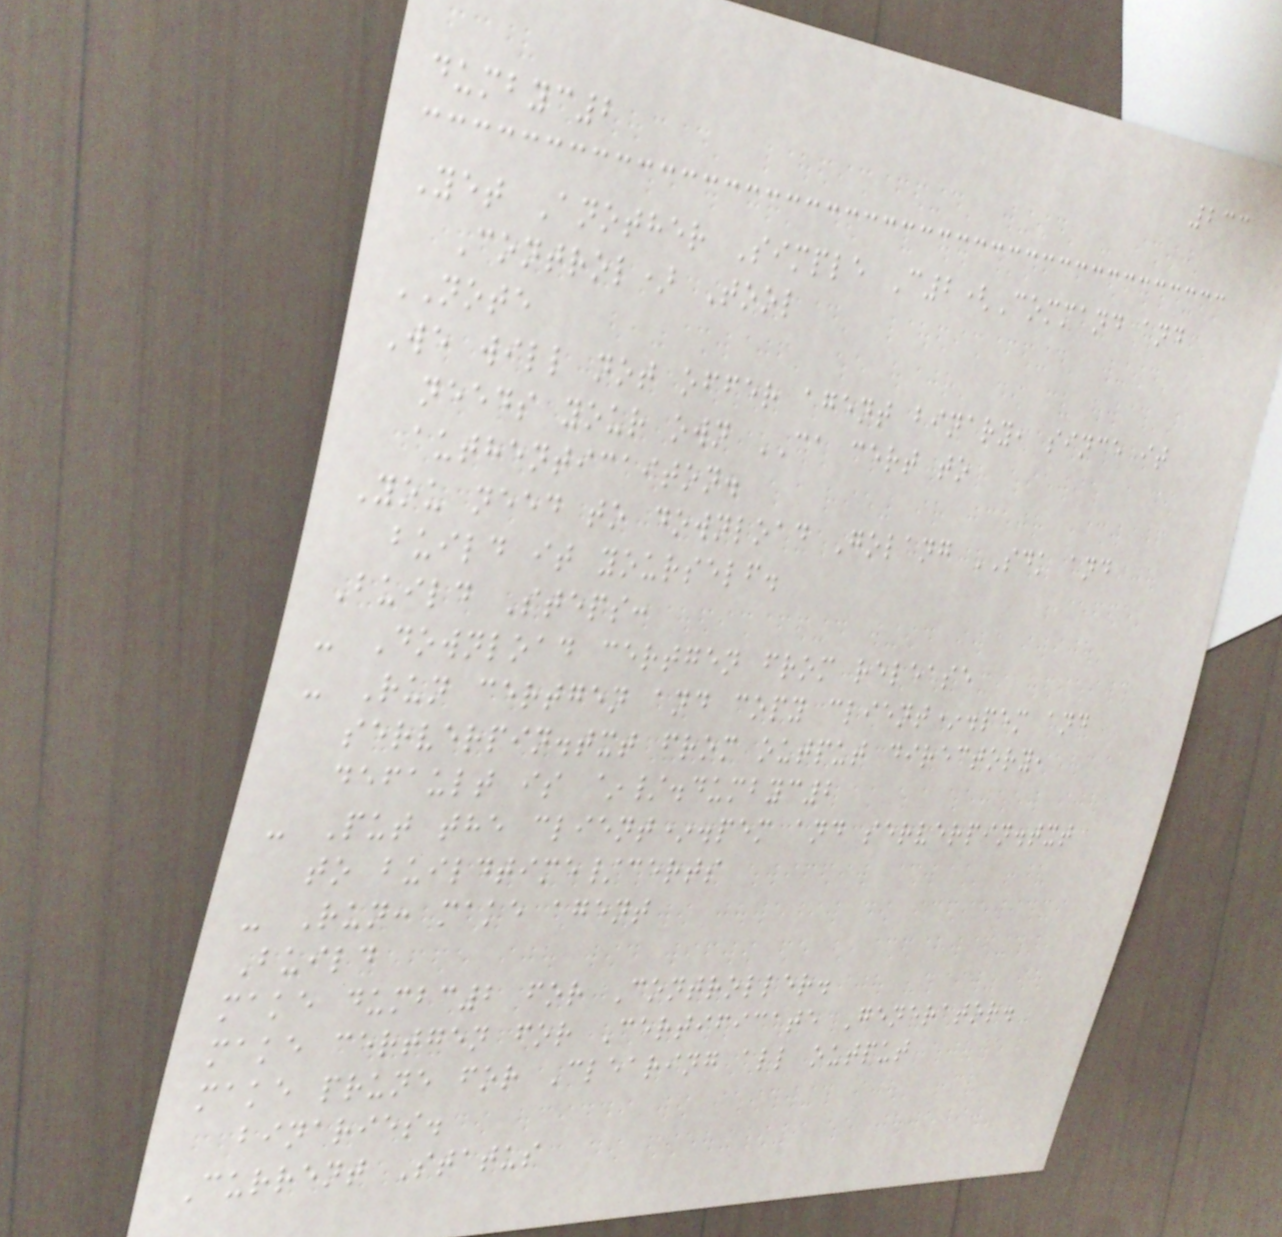233
dumbyc2
Yet Another Simple C2(Command and
Control) Tool
NOTE
We will not offer agent binary, since it
needs your own CA cert to
authenticaiton.
You need to download Golang SDK and
build it yourself.
Build Steps:
- Download certgen from release
- Run certgen and copy client*.pem and
serverpin.txt from output directory,
default is ~/.dumbyc2
- Put the client*.pem and serverpin.txt
to buildtime/certs
- Run: make agent
Build
make dumbc2 for Controller.
make certgen for Certificate Generator.
make prune for Clearing all output
binaries.
Current Status
